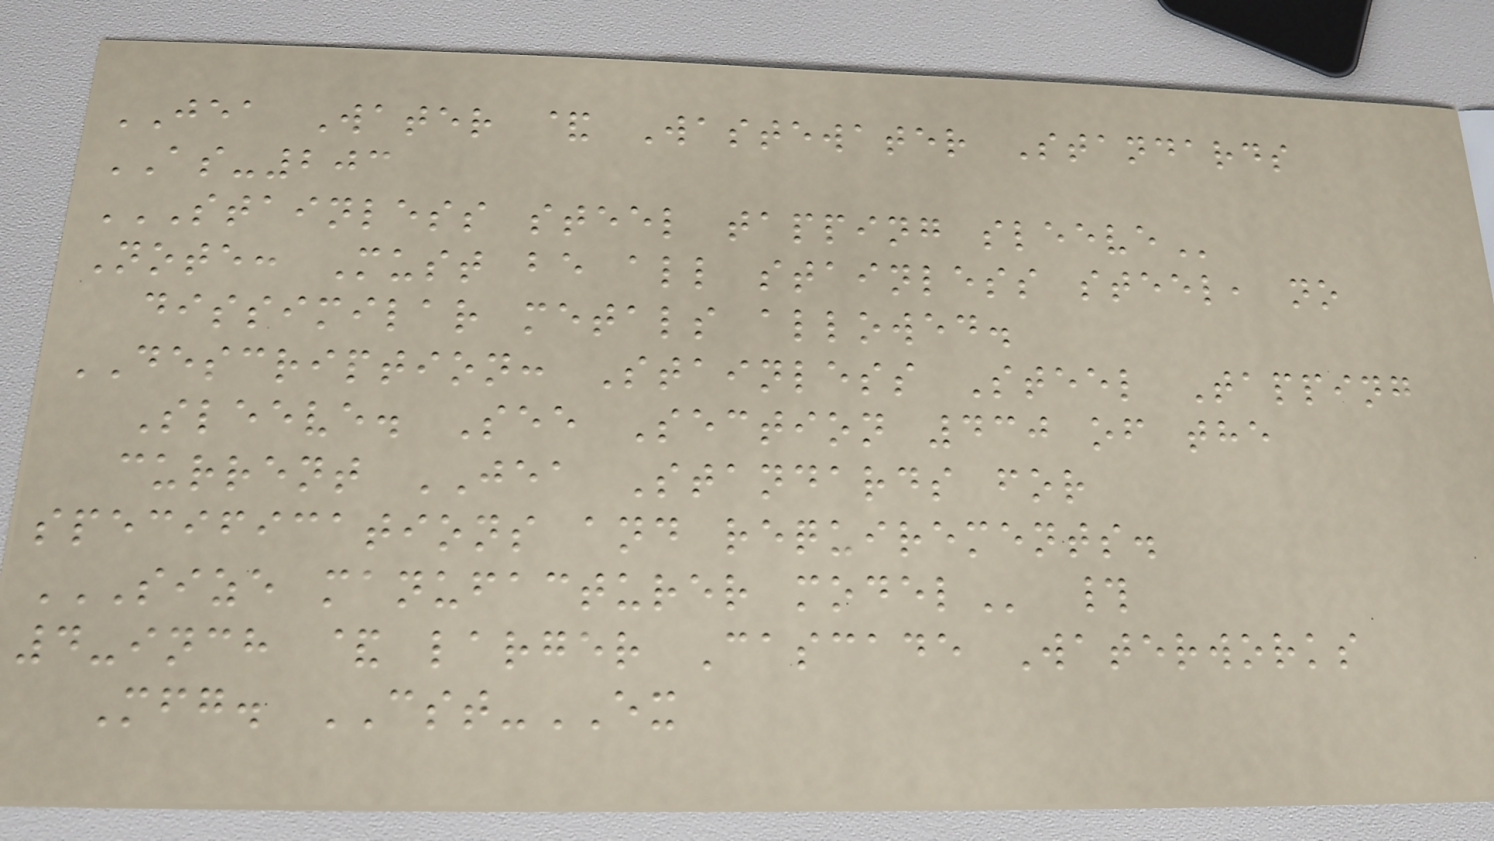JEA Water & Wastewater Standards
AS-203
STAINLESS STEEL TAPPING SLEEVE
Note: Must be all stainless steel, no
dissimilar metals allowed.
DESCRIPTION: Stainless Steel Tapping
Sleeve. See Section 430 of the
current JEA Standards for
specifications and requirements.
SIZE MANUFACTURER MODEL #
4-inch & larger Cascade Waterworks
Mfg. CST-EX
